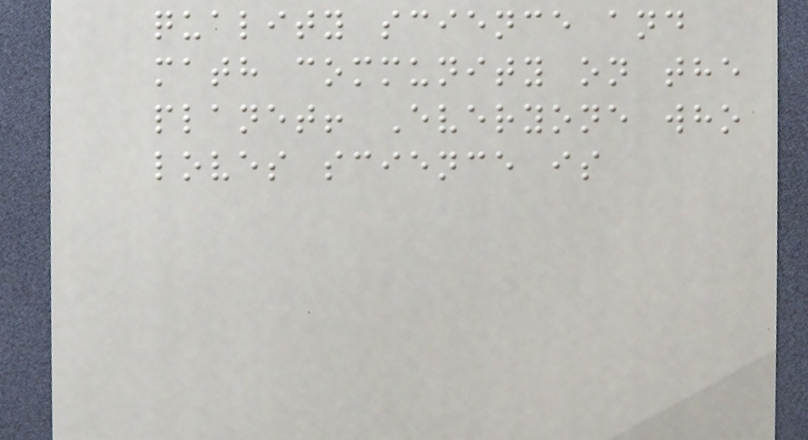quality science and
math community on the
planet! Everyone who
loves science is
